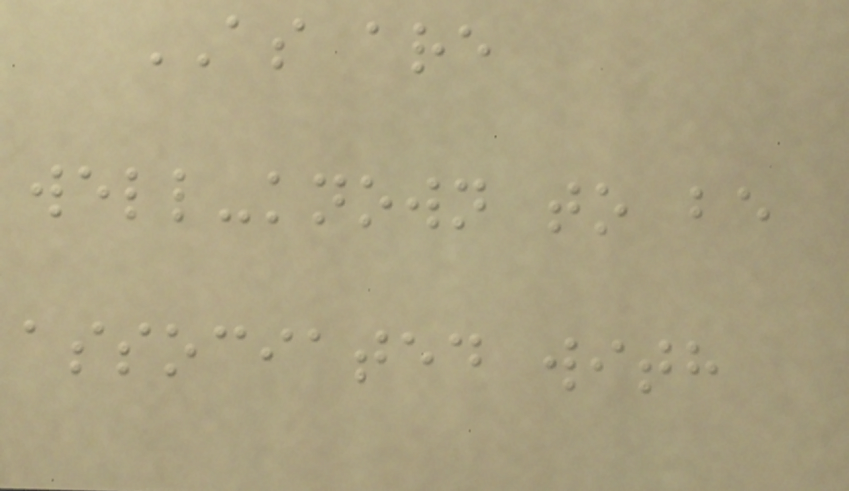AS are
well-known to be
associated with
